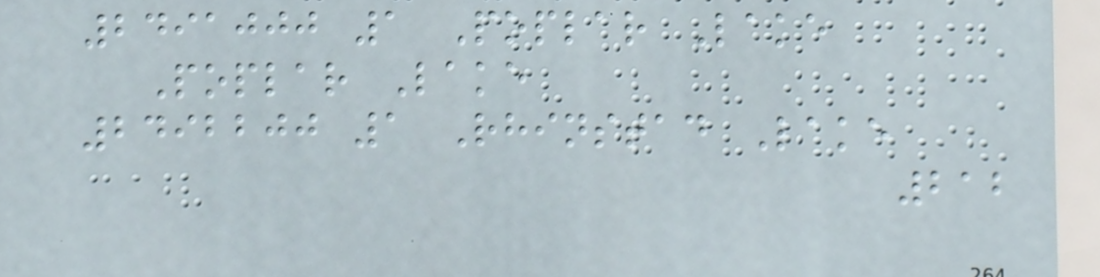2491000 1 Poplar Lake
Poplar Lake
2492200 1 Rhinstad Lake
212
